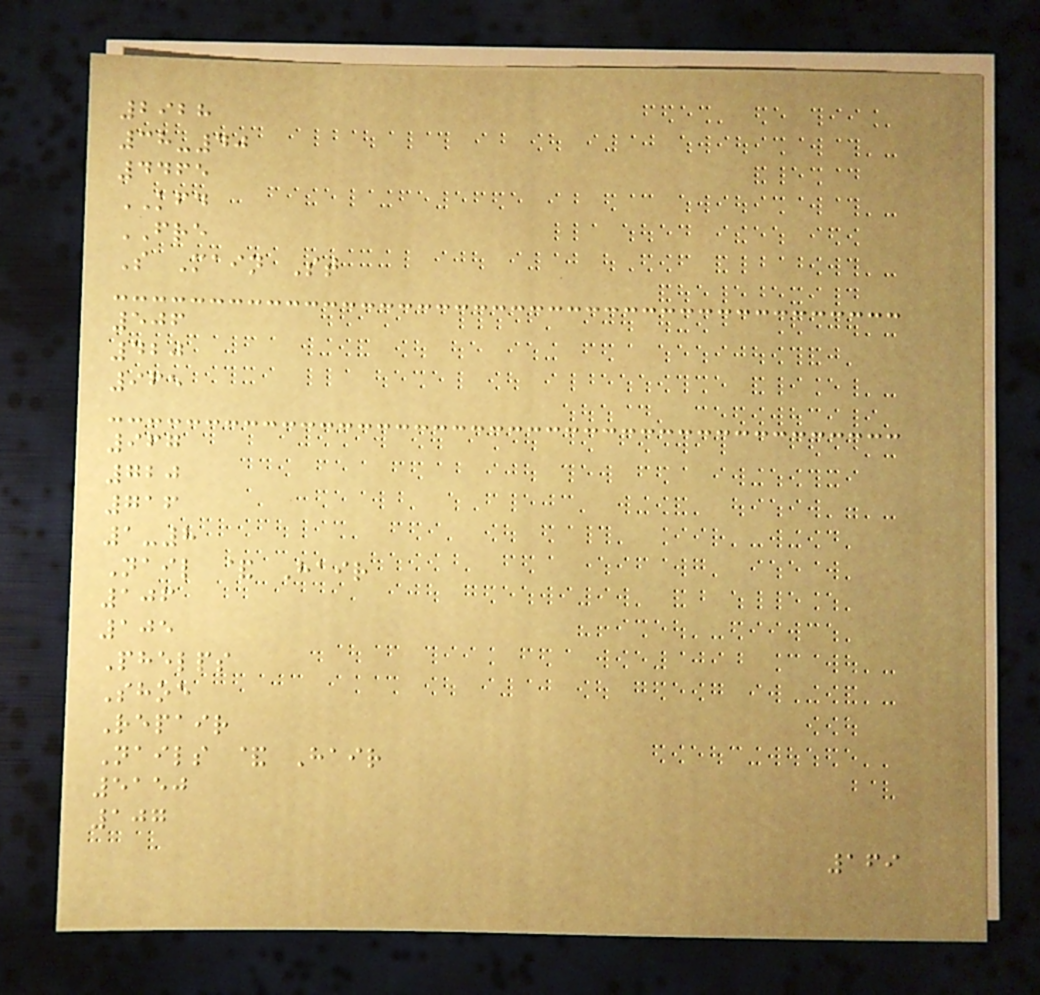2928
38-40
4465
KFD
FRE
S Main St
506
420
965
967
720
716
1-8
Nail & Hair
106
105
Phelps
Shoe
Repair
Nails & Hair
5150
107
169
